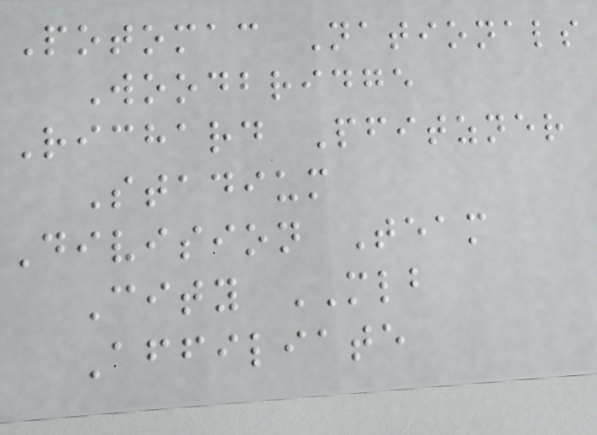Potomac Nationals
Woodbridge
Richard Pfitzner
Stadium
Division Team
City MLB
Affiliate
